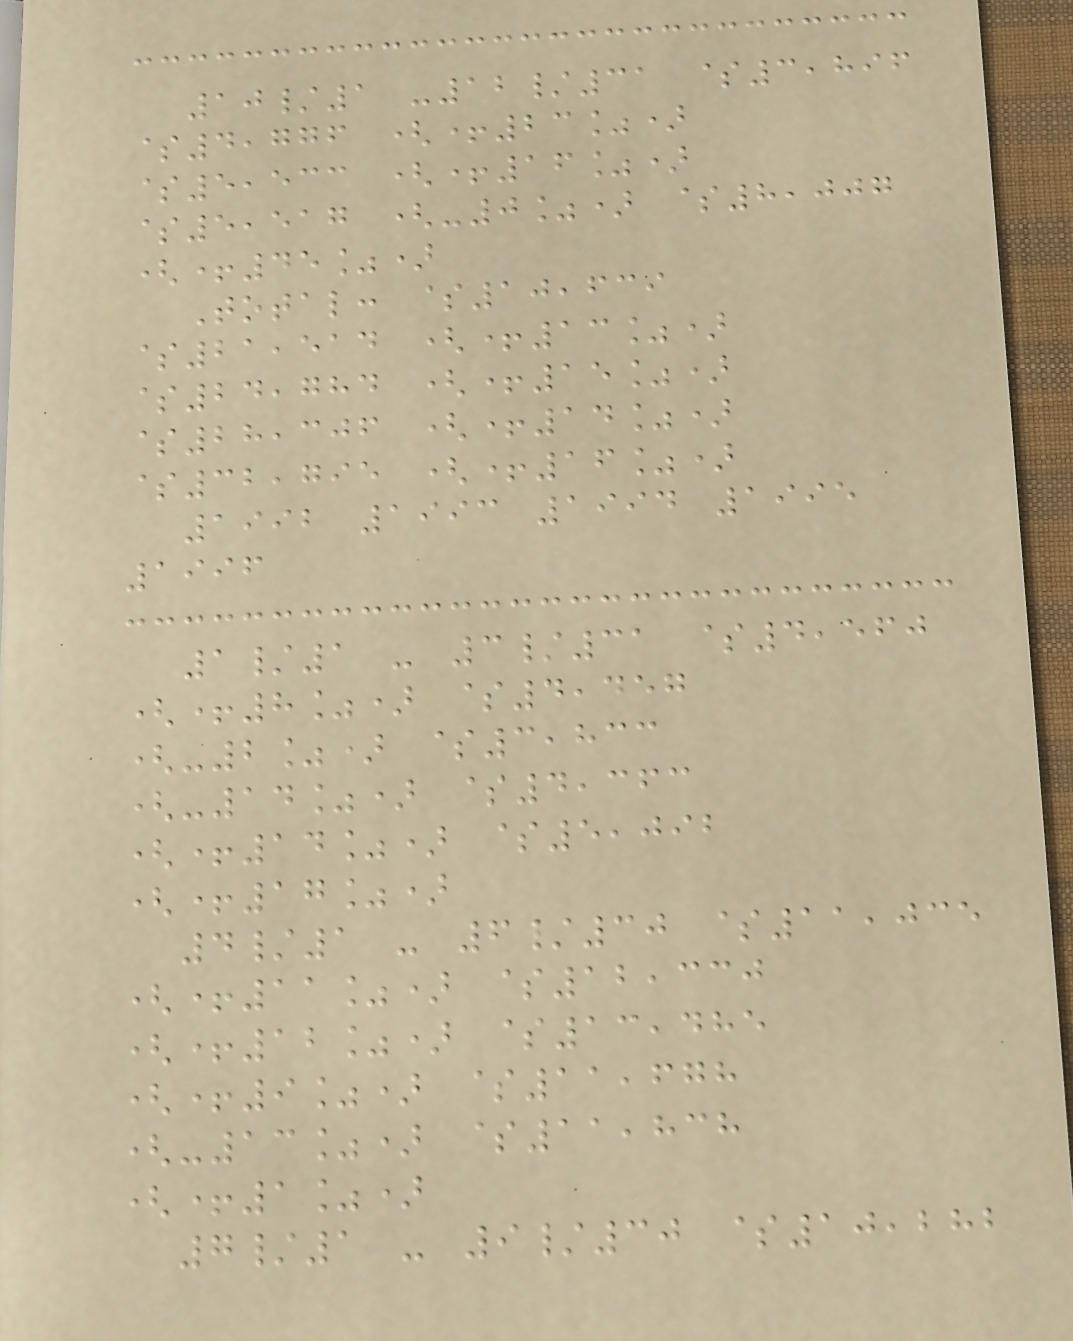10/1 -12/31 $3,896
$4,776 (+23%)
$5,533 (+16%)
$5,517 (-0%) $8,007
(+45%)
Total: $10,639
$21,514 (+13%)
$24,784 (+15%)
$28,306 (+14%)
$32,795 (+16%)
1992 1993 1994 1995
1996
1/1 - 3/31 $4,560
(+8%) $4,457
(-2%) $3,833
(-14%) $4,363
(+14%) $5,092
(+17%)
4/1 - 6/30 $11,035
(+11%) $12,330
(+12%) $13,485
(+9%) $11,678
(-13%) $11,838
(+1%)
7/1 - 9/30 $10,282
